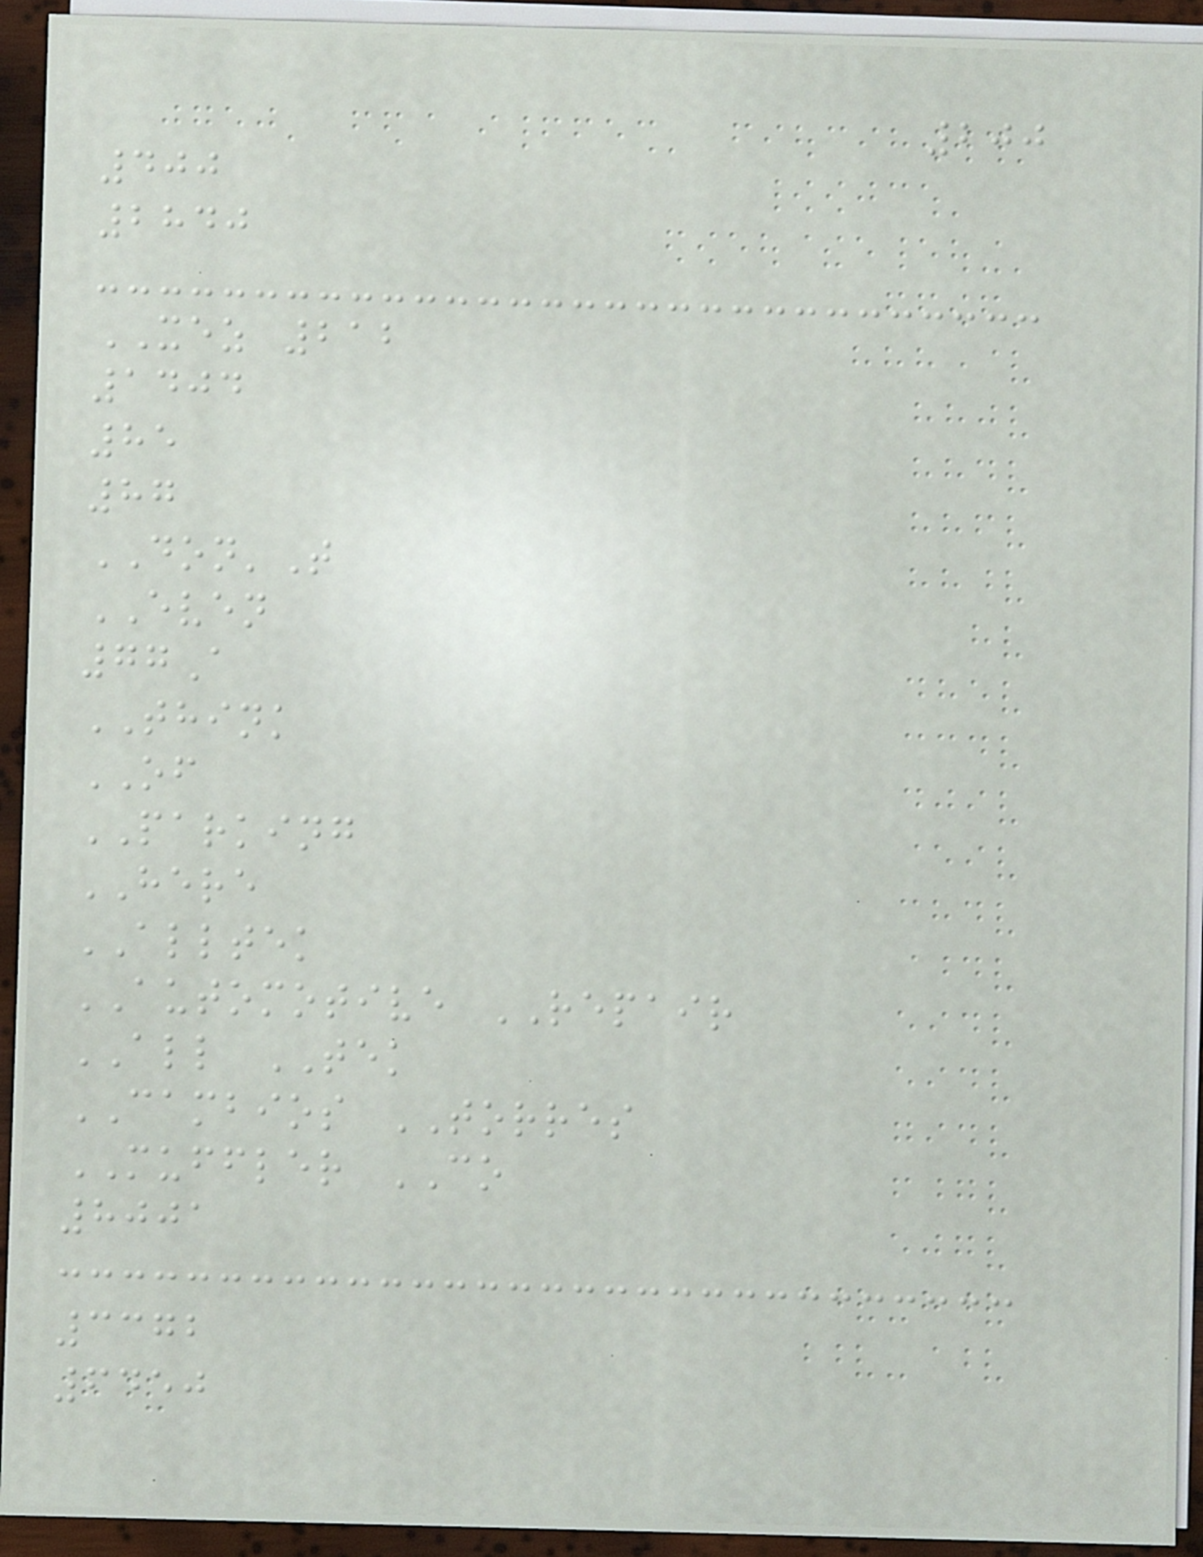200
400
2840
XEZ 212
1404
85
87
DON'T
EVEN
77A
THINK
OF
PARKING
HERE
ALLTEK
AUTOMOTIVE REPAIR
ALL TEK
CAMBIOS TORRES
MUFFLER CO
8001
3372
6450
